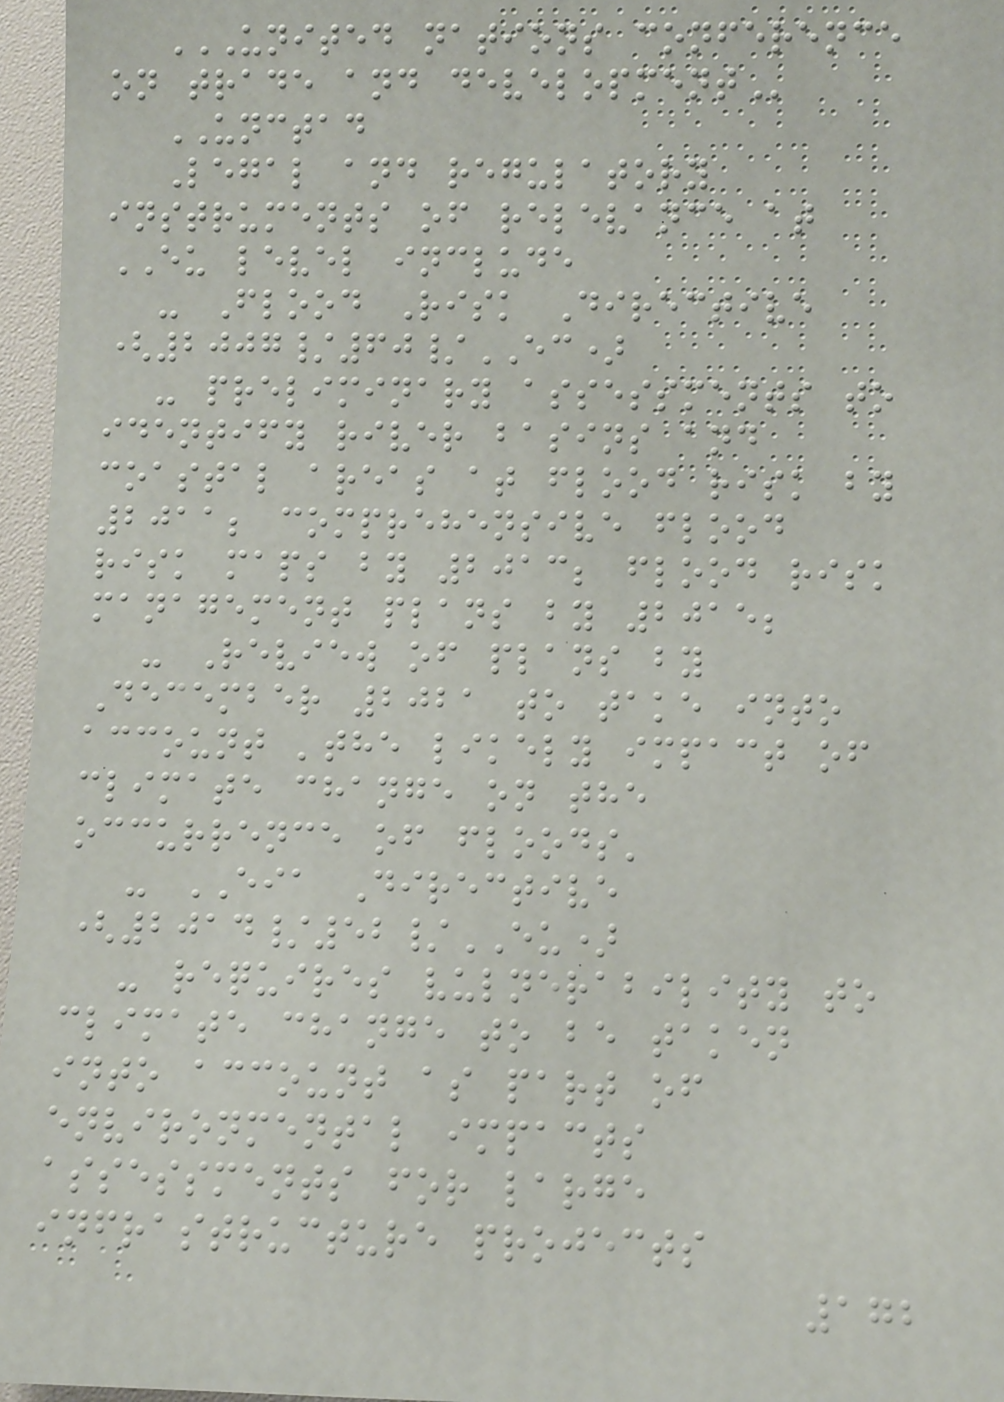UNITED NATIONS CONFERENCE
ON TRADE AND DEVELOPMENT
UNCTAD
Legal and regulatory
instruments of relevance at
EU level include
- Flood Risk Directive
(2007/60/EC)
- preliminary assessments to
identify river basins and
coastal areas at flood risk by
2011; comprehensive flood
risk maps by 2013; flood risk
management plans by 2015;
- Review of plans by
December 2021 to take into
account 'the likely impact of
climate change on the
occurrence of floods'
- EIA Directive
(2014/52/EU)
- requires vulnerability to
climate change to be taken
into account as part of
environmental impacts
assessments for large
infrastructure projects
172
